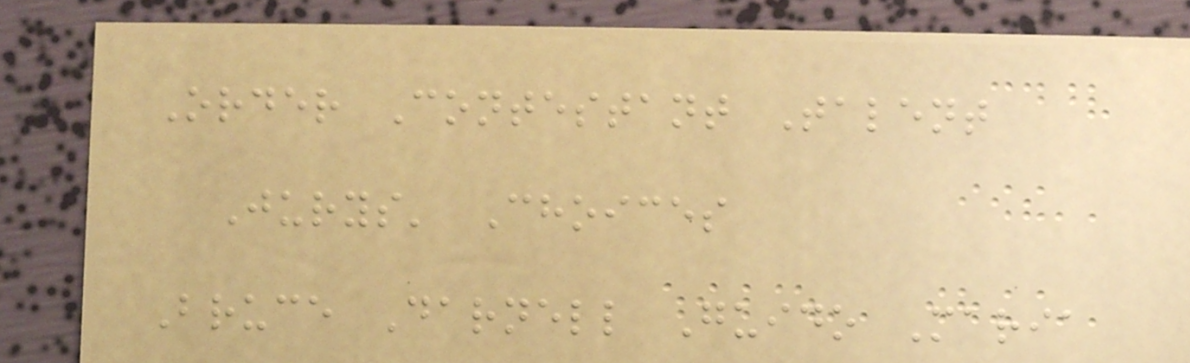Order Contestant Talent
Jurys' Choices
Bruce Darnell Guido Maria
